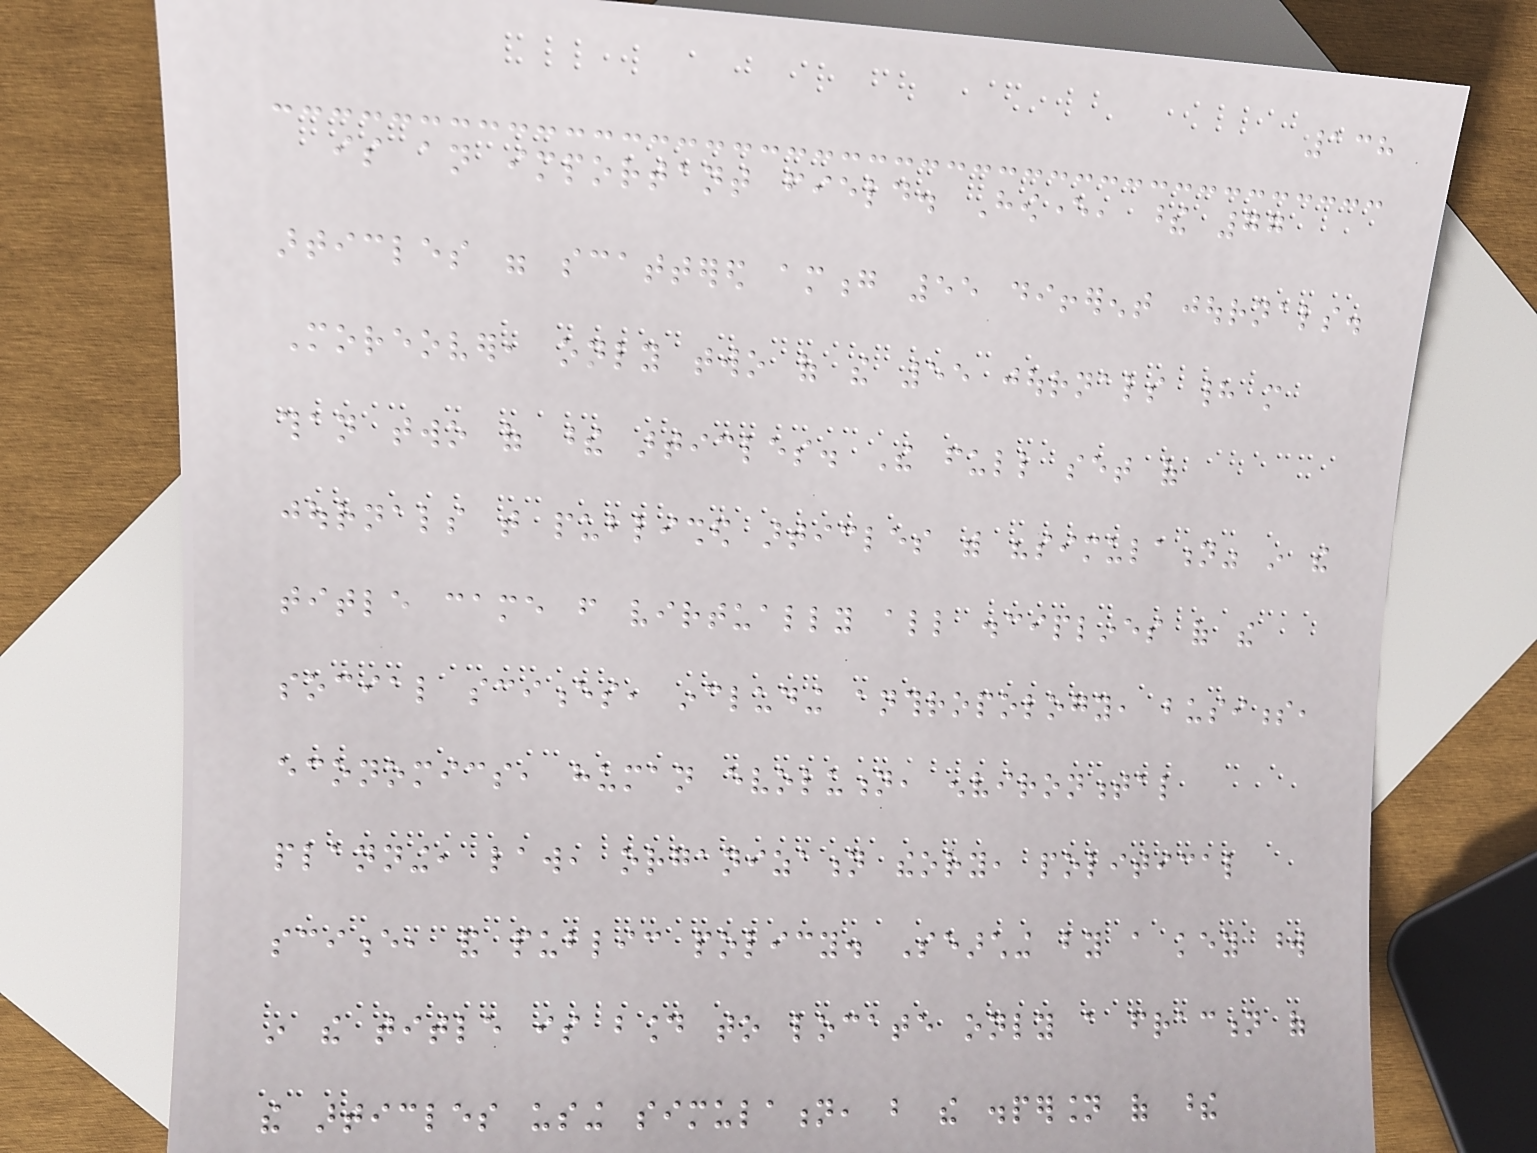138
is an important field. However, these 77
articles were scattered among 55 different journals.
Moreover, only two of the 55 journals had more
than two of these articles. The full set of
journals that published articles with "simulation" in the
title came from virtually all disciplines of the
social sciences, including anthropology, business,
economics, human evolution, environmental
planning, law, organization theory, political
science, and public policy. Searching by a key word
in the title is bound to locate only a fraction of
the articles using simulation, but the dispersion of these
